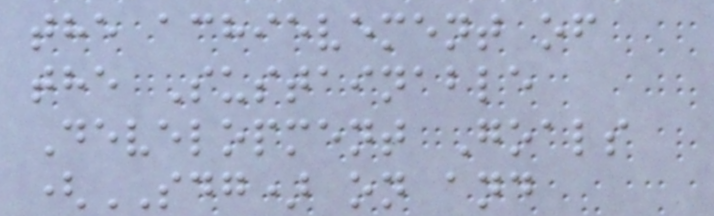the achievement of
the Sustainable
Development Goals
(SDG) on and
